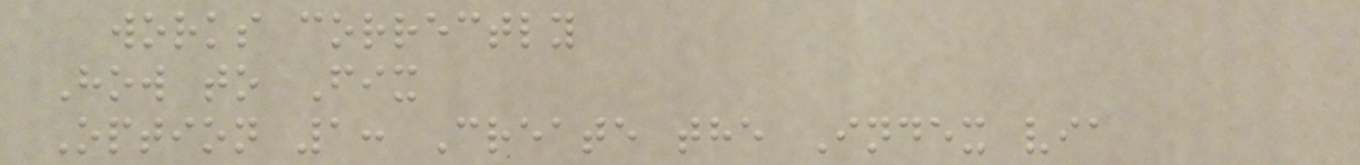works correctly
How to Fix
Option 1: Create the Index via
